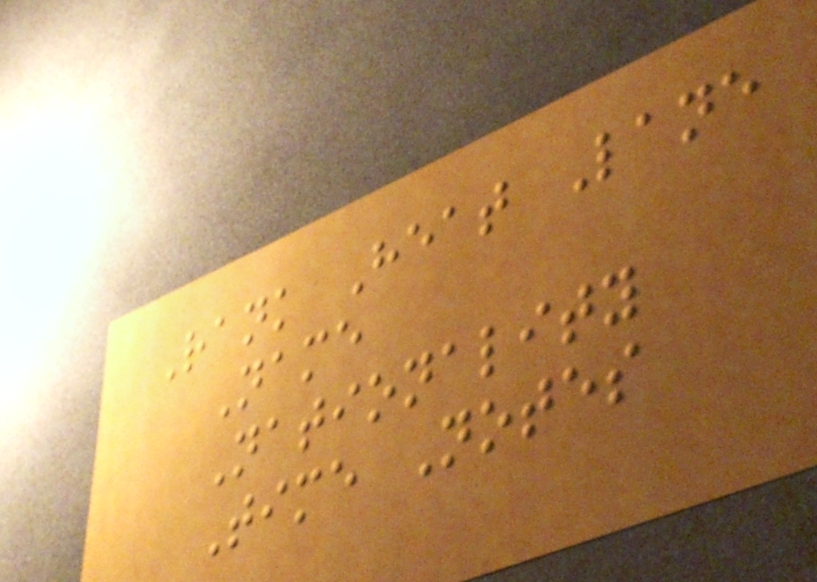Rank Heat Lane
Name
Nationality
Time Notes
